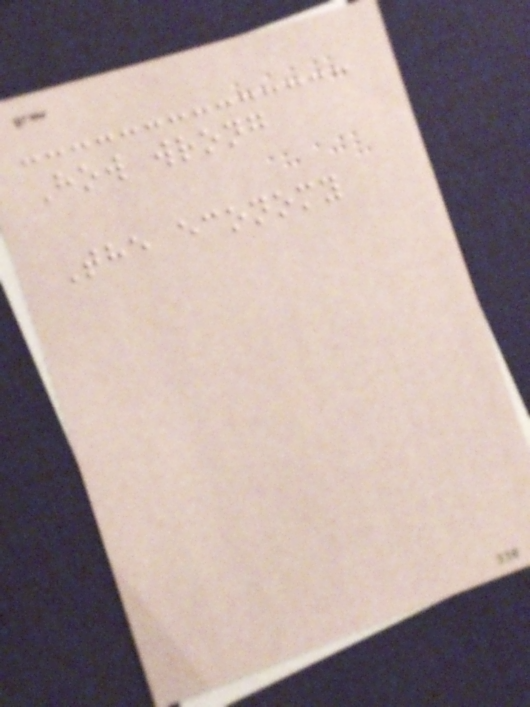How wrong
The economy
